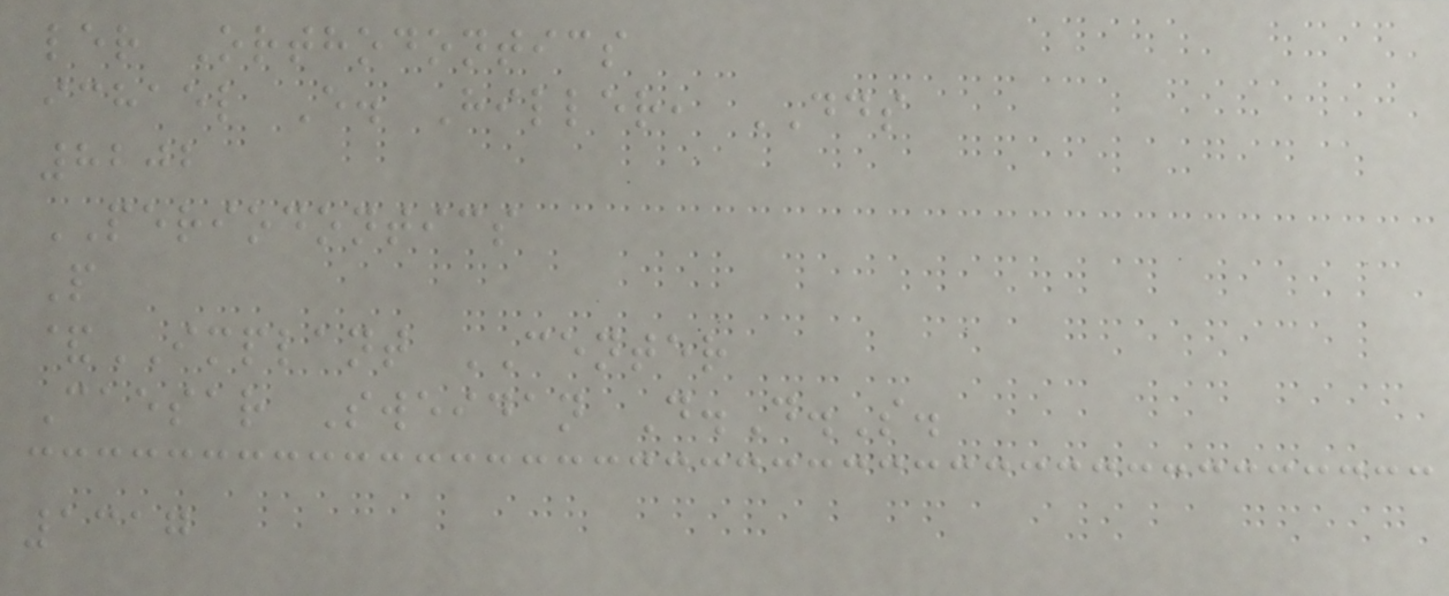ler Orthodontics
ichael E. Hiller, DDS
8202
PERIODONTICS
P
&IMPLANT CENTER
Caesar Sweidan D.D.S.
1317
